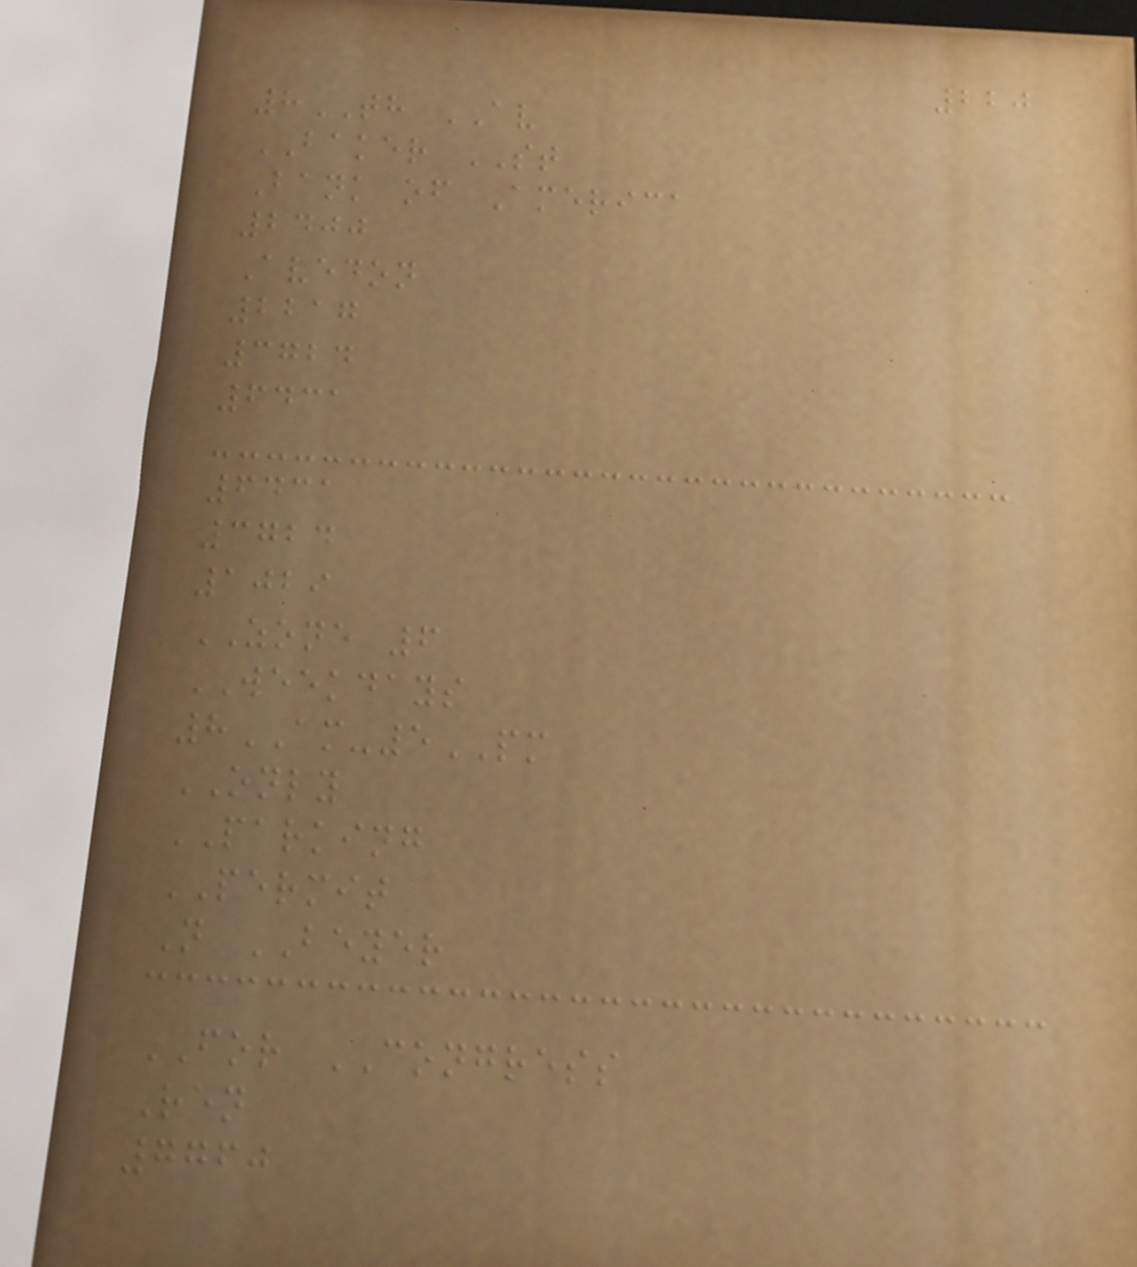220
8TH AV
BAKER ST
Bank of America
2400
Avedon
2217
3724
6431
6431
3724
1029
ZONE 6
WEEKDAYS
8AM-5PM
ONLY
PARKING
PERMIT
N BEYER
FOR CONGRESS
Ren
7760
